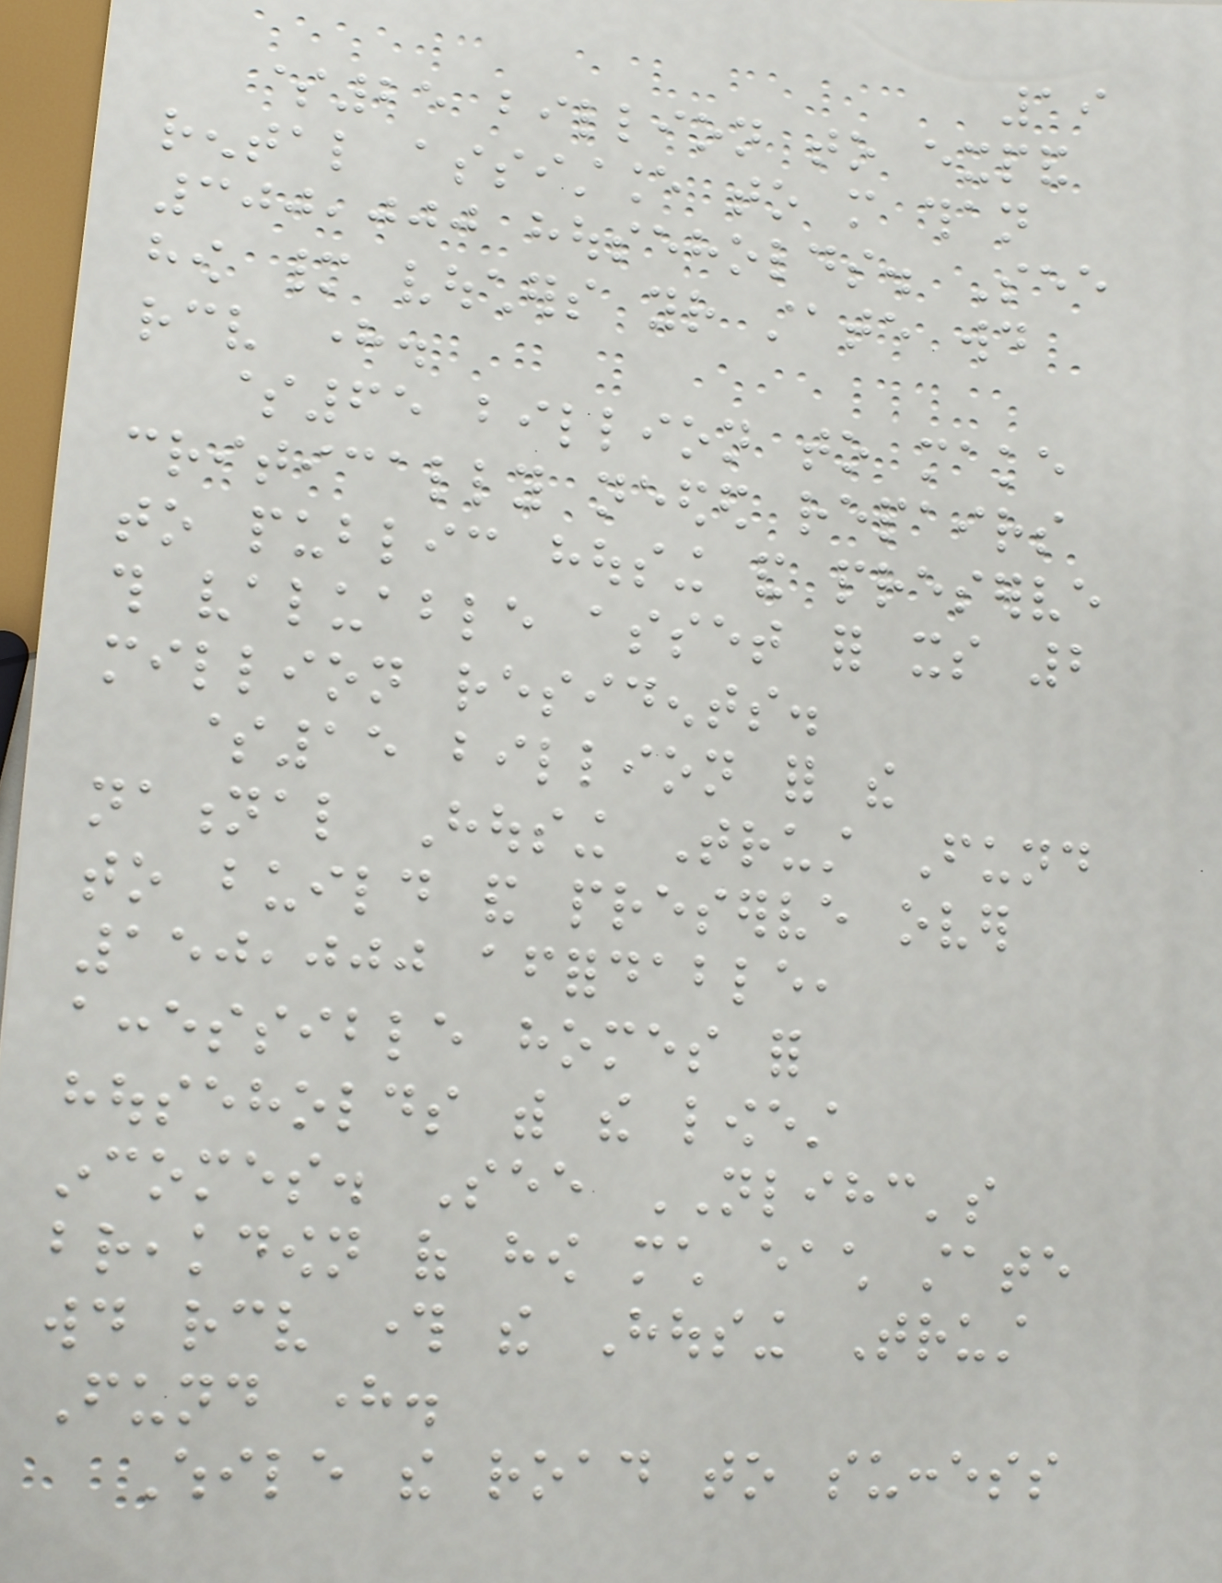19
$25 billion to expand
rental assistance to more than
300,000 households. See
how many vouchers your state would
receive here.
$65 billion to make
critically needed repairs
to public housing and preserve
this valuable asset for its 2
million residents.
$15 billion for the
national Housing Trust Fund
to build and preserve over
150,000 affordable,
accessible homes for
households with the lowest
incomes. See NLIHC's
breakdown of how much each state
would receive through the Housing Trust
Fund here.
While the road to success
